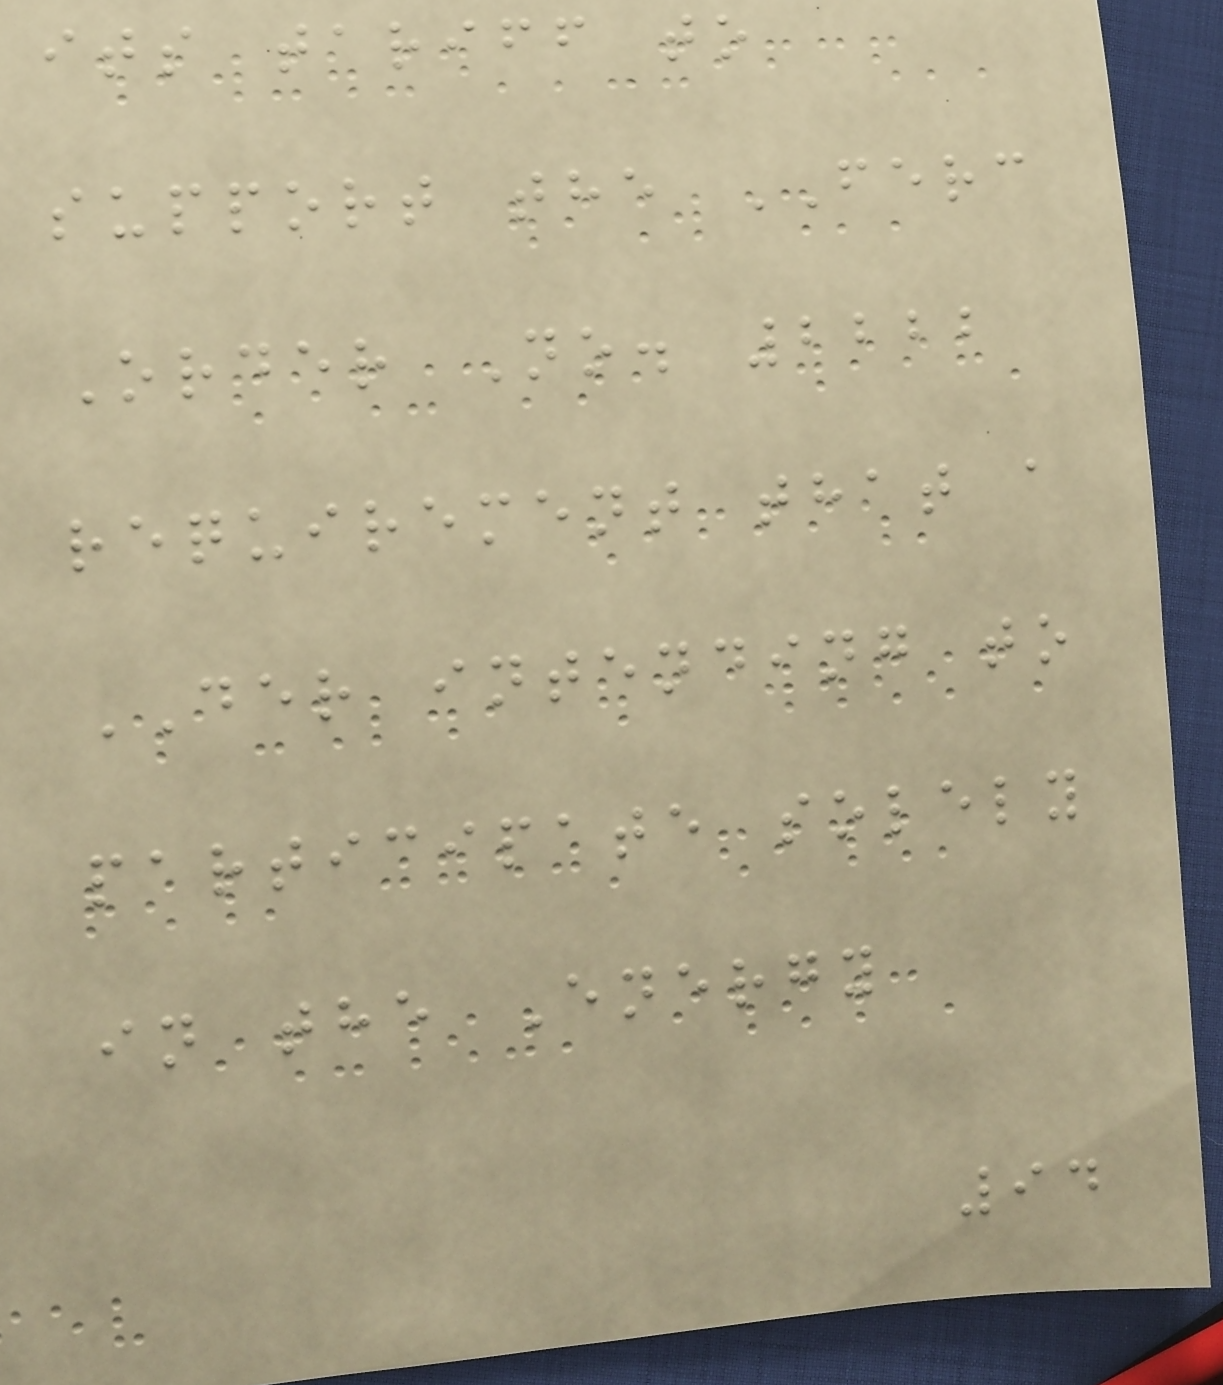its tariff to
support the FERC
Order No. 2222
requirement that a
DER intending to
participate solely
in the Energy
94
